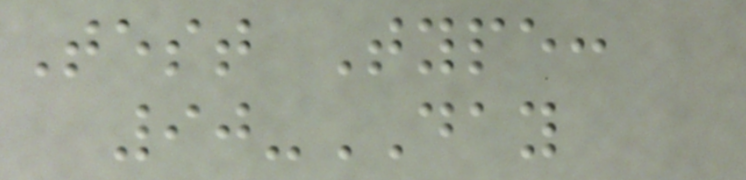Test Type:
90-DAY
